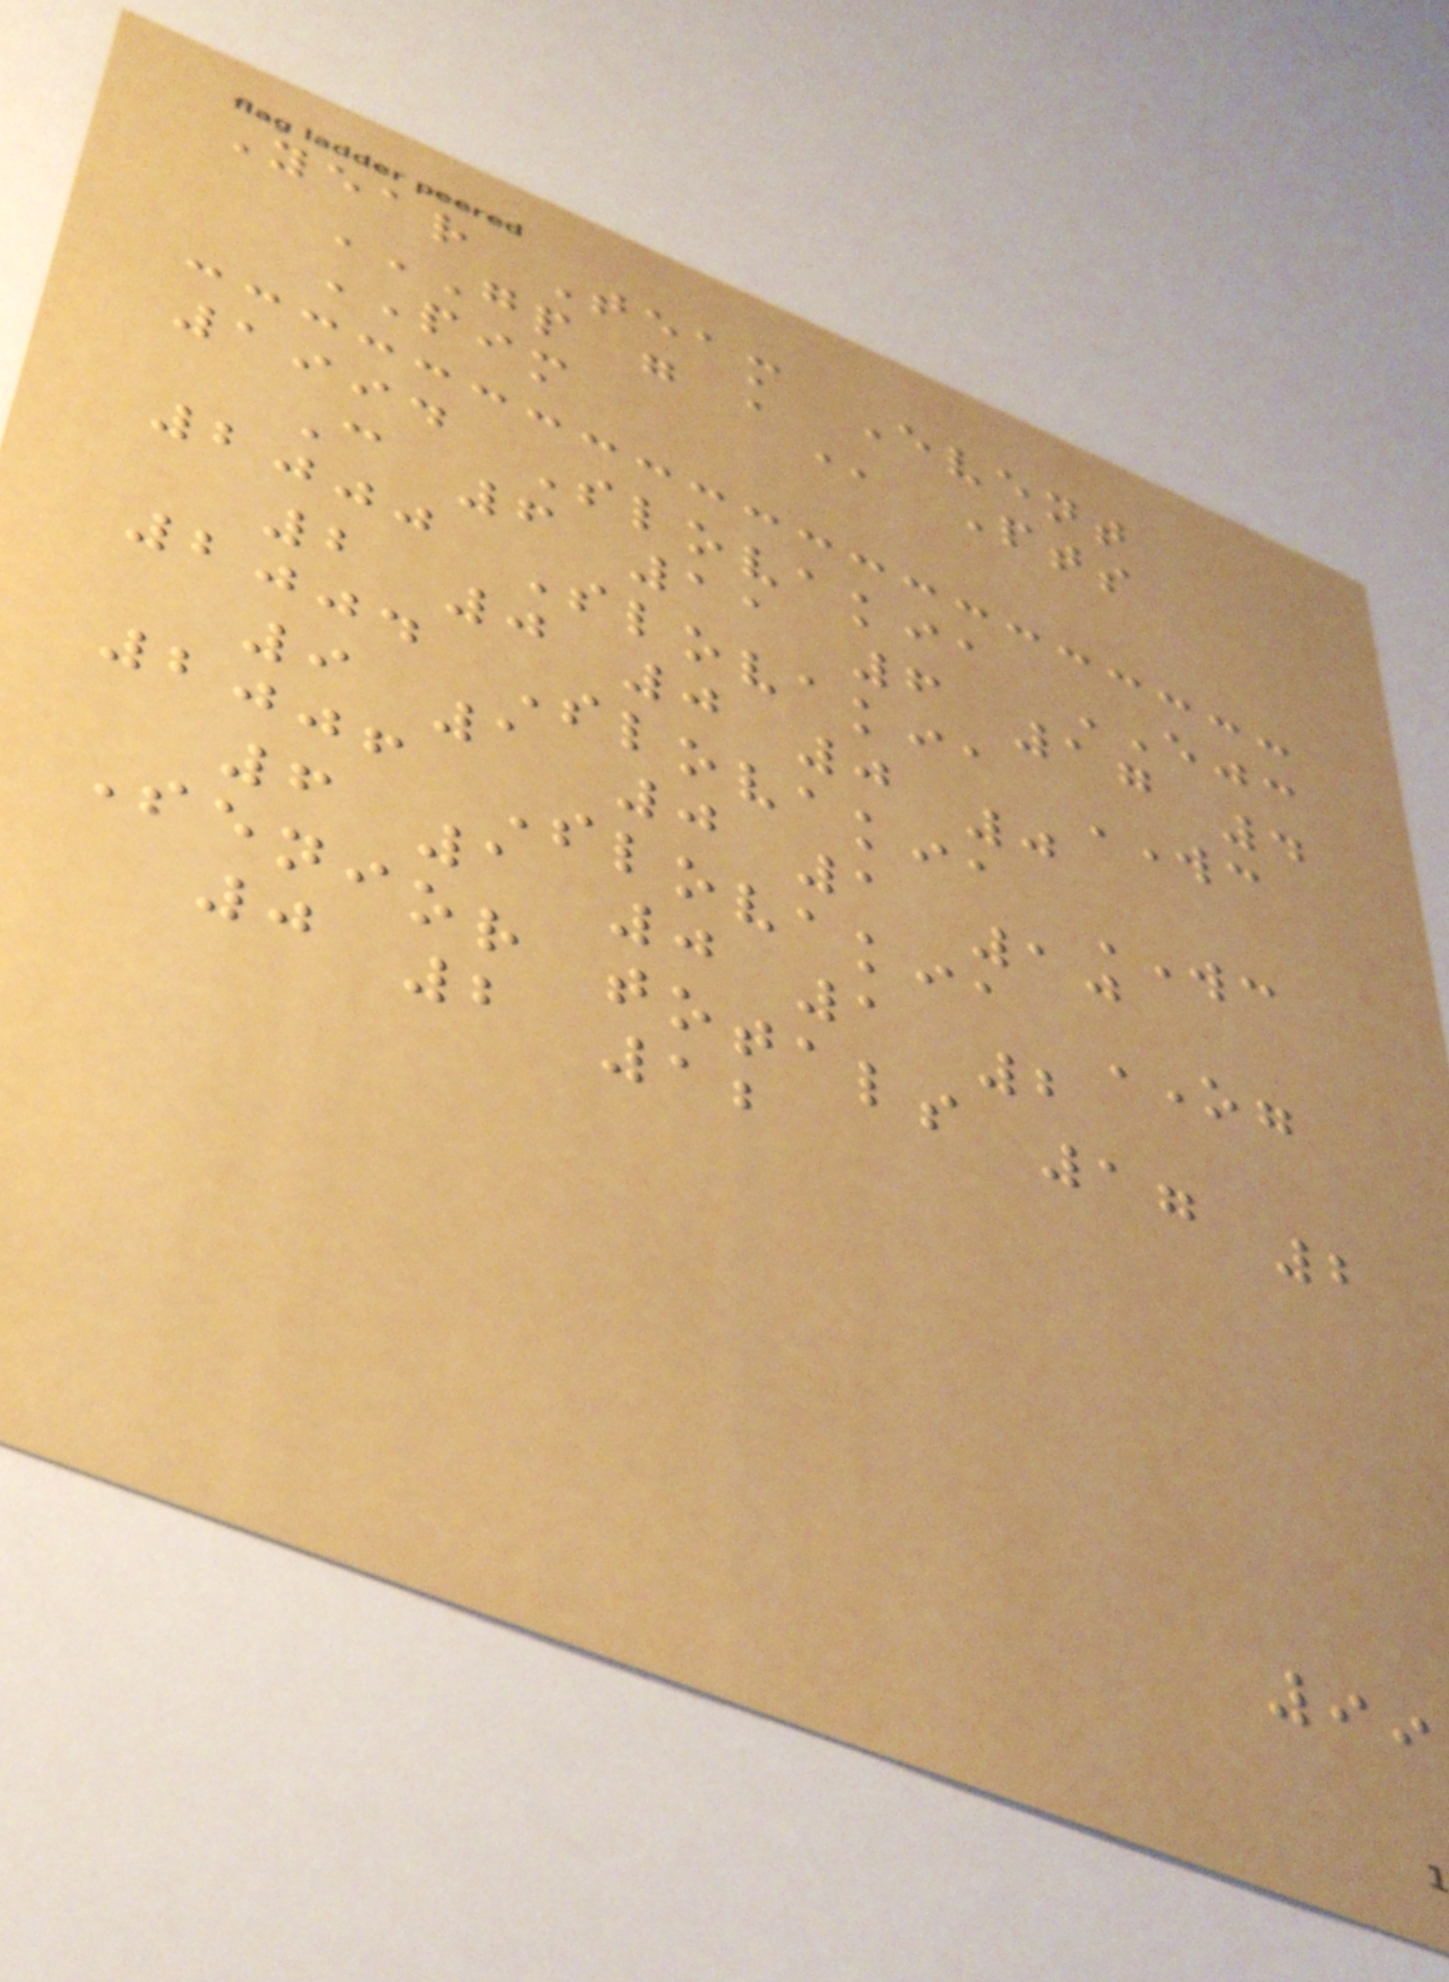Year Team Event
GP G A Pts
PIM
1994 Slovakia EJC
C 6 11 6 17 4
2000 Slovakia WC
2 0 0 0 0
2004 Slovakia WC
9 1 0 1 10
2006 Slovakia OG
6 1 0 1 2
Senior totals 17 2
0 2 12
99
